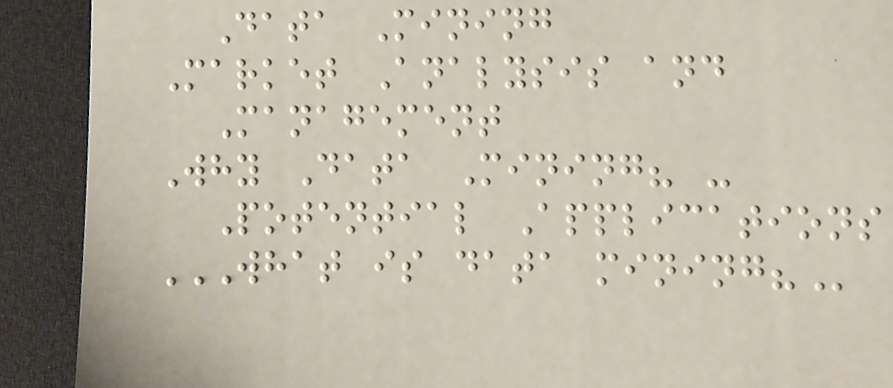Data Mining
Market Analysis and
Management
Why Data Mining? -
Potential Applications
WHAT IS DATA MINING?
